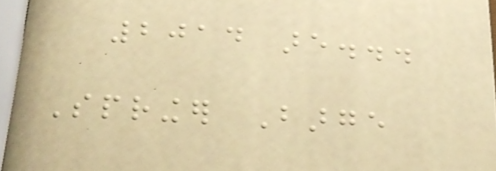2014 are...
Springer Barge
